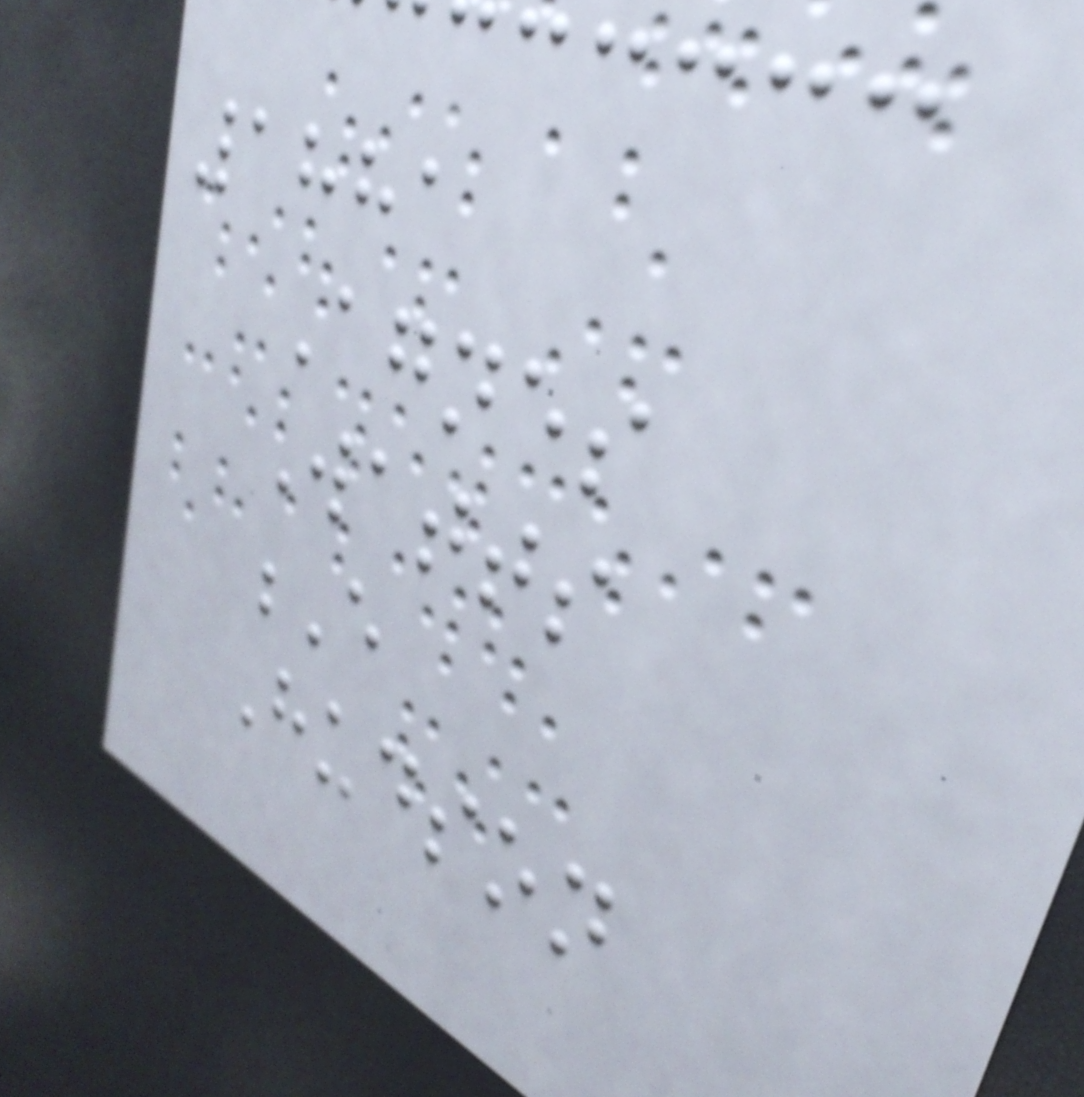1881
Agnes
Watts
E
Hudson
